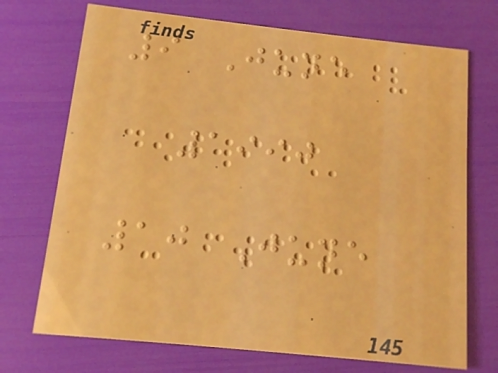9 June
1990
10 June
